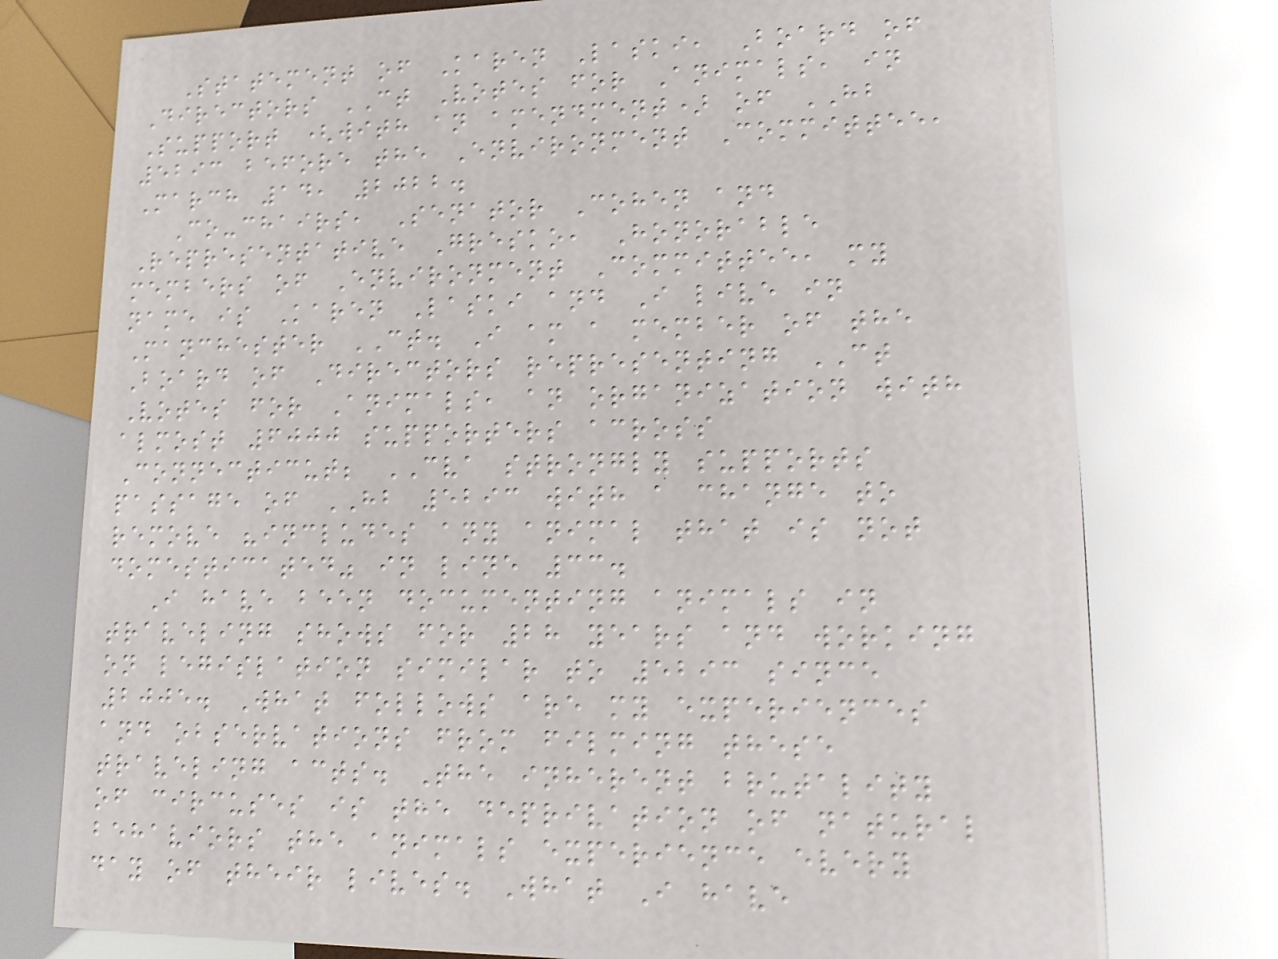Statement of Karen Laski, Board of
Directors CT Votes for Animals, in
Support (with an amendment) of HB
5293 before the Environment Committee,
March 14, 2022.
Co-chairs, Senator Cohen and
Representative Gresko, Honorable
members of Environment Committee, my
name is Karen Laski and I live in
Manchester CT. I am a member of the
Board of Directors representing CT
Votes for Animals, an organization with
almost 6000 supporters across
Connecticut; CVA strongly supports
passage of HB 5293 with a change to
remove "includes any animal that is not
domesticated" in line 33.
I have been documenting animals in
traveling shows for 28 years and working
on legislation similar to 5293 since
2005. What follows are my experiences
and observations from filming these
traveling acts. The inherent brutality
of circuses is the deprivation of natural
behaviors the animals experience every
day of their lives. What I have
